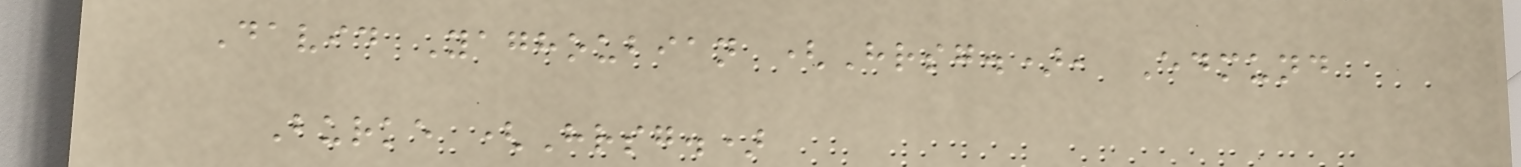David Yaghoubian (Hrsg.), Edmund
Burke (Hrsg.)
